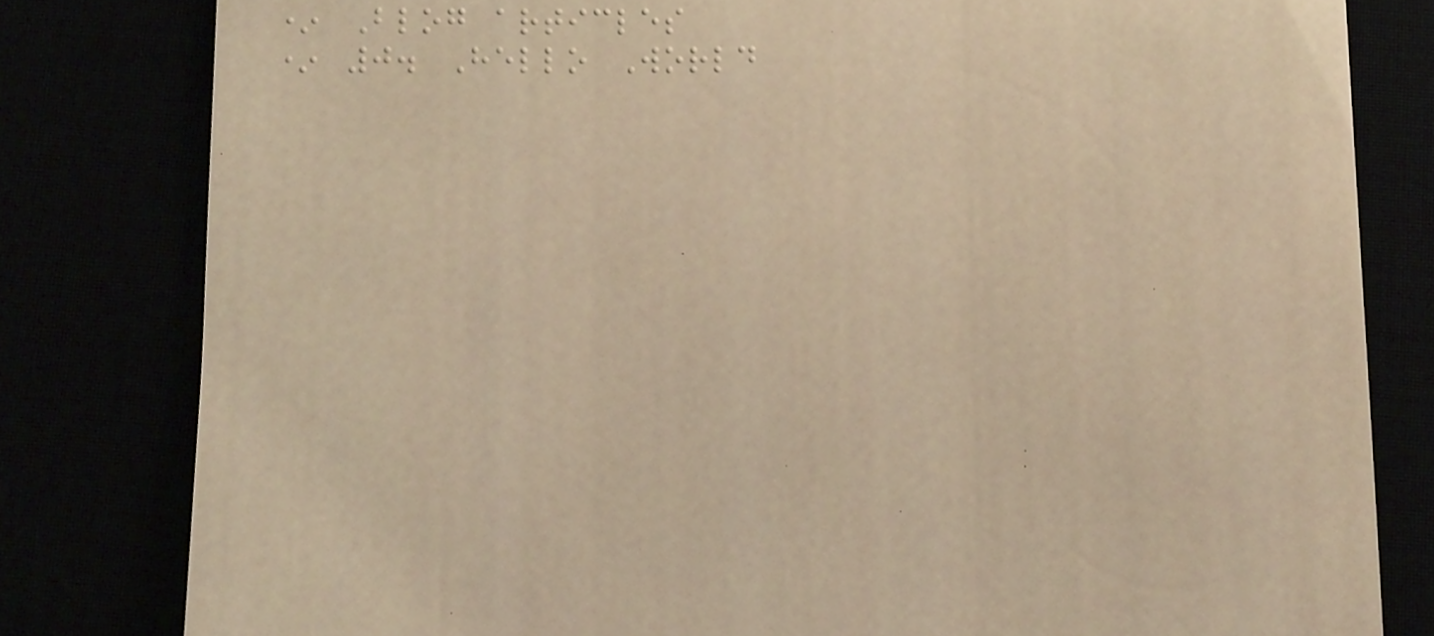* Blog articles
* 0. Hello World
